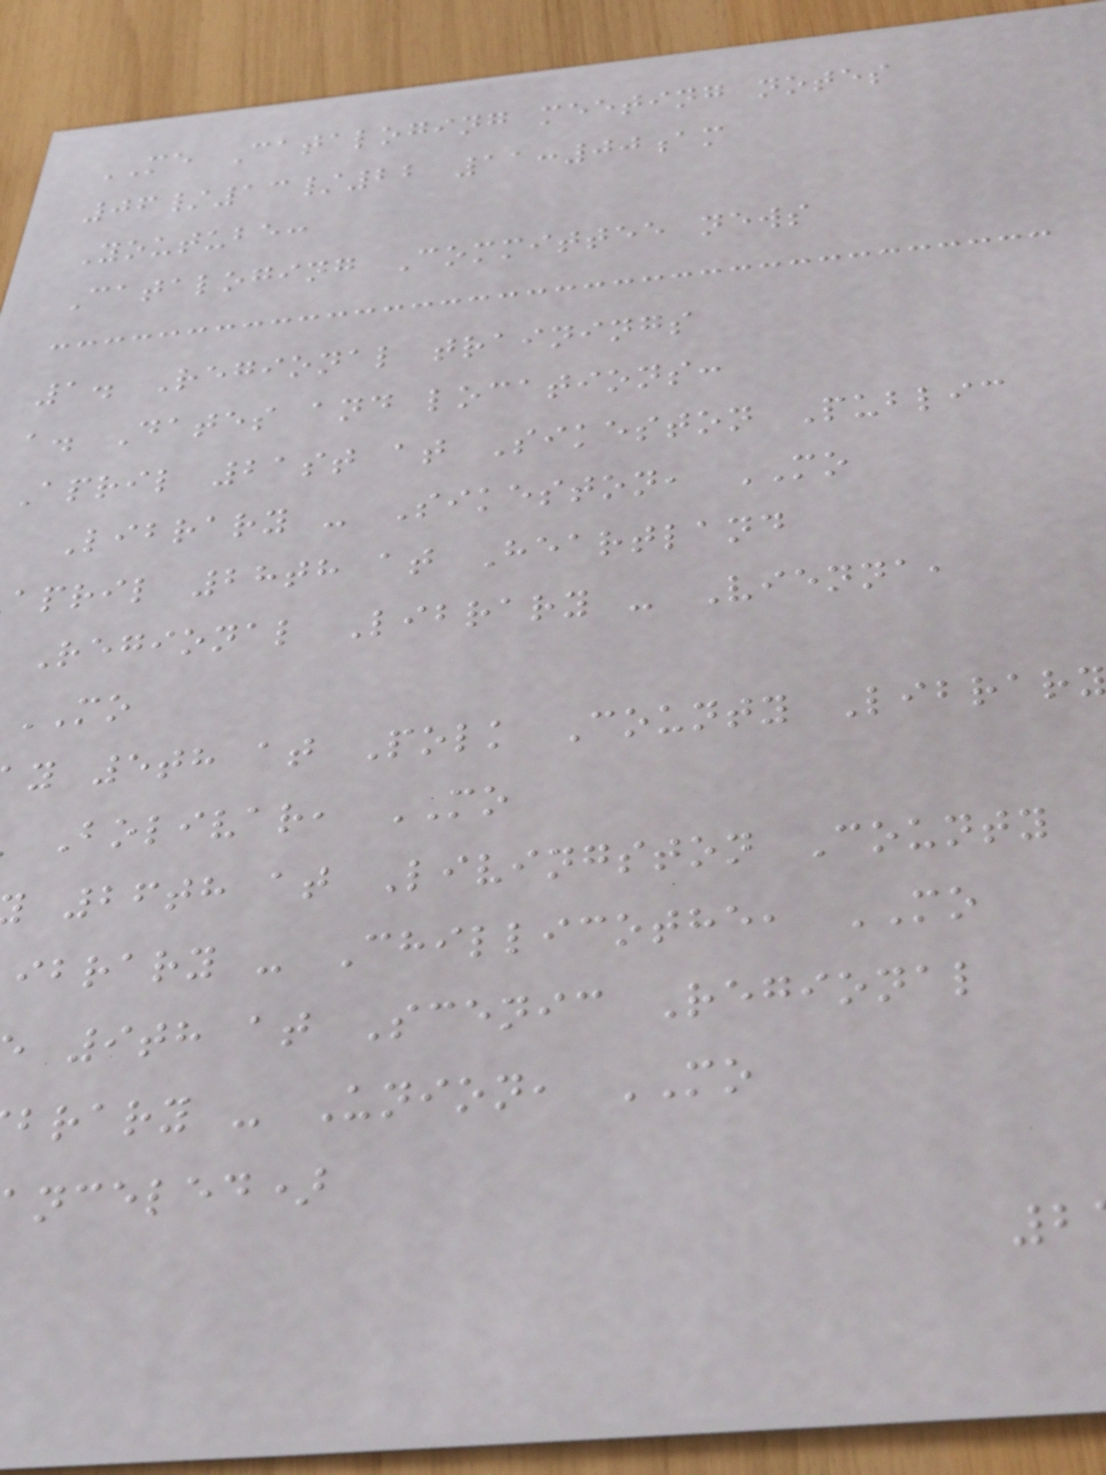ME Cataloging meeting notes
06/13/22 11:00am
Youtube:
Cataloging Committee news
1. Regional trainings
a. Dates and locations:
April 21st at Sikeston Public
Library - Sikeston, MO
april 28th at Heartland
Regional Library - Vienna,
MO
y 5th at Polk County Library
Bolivar, MO
26th at Livingston County
ibrary - Chillicothe, MO
9th at Scenic Regional
brary - Union, MO
nceled)
